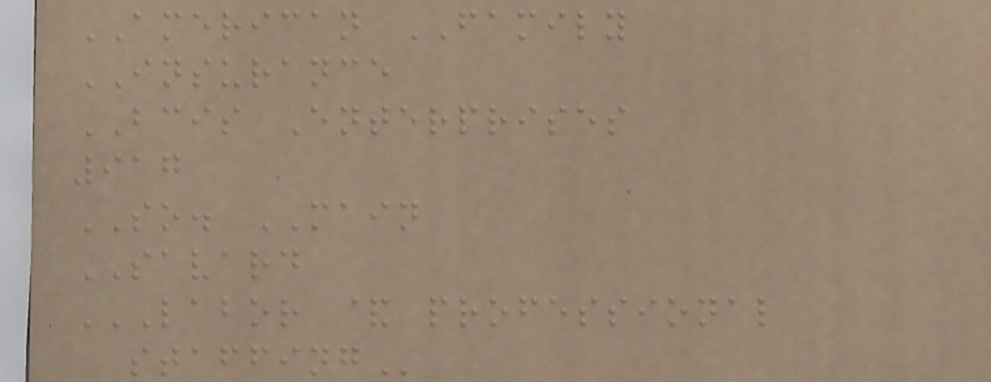AMERICAN FAMILY
INSURANCE
BCIS Enterprises
917
SO. MAIN
SAVARD
LABOR & PROFESSIONAL
STAFFING
